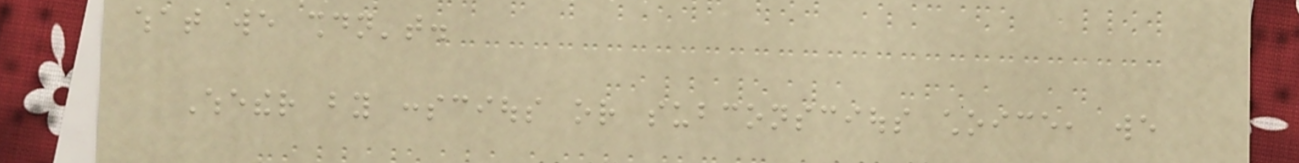what we shouldn't.
Whether by conscious or subconscious choice, we
